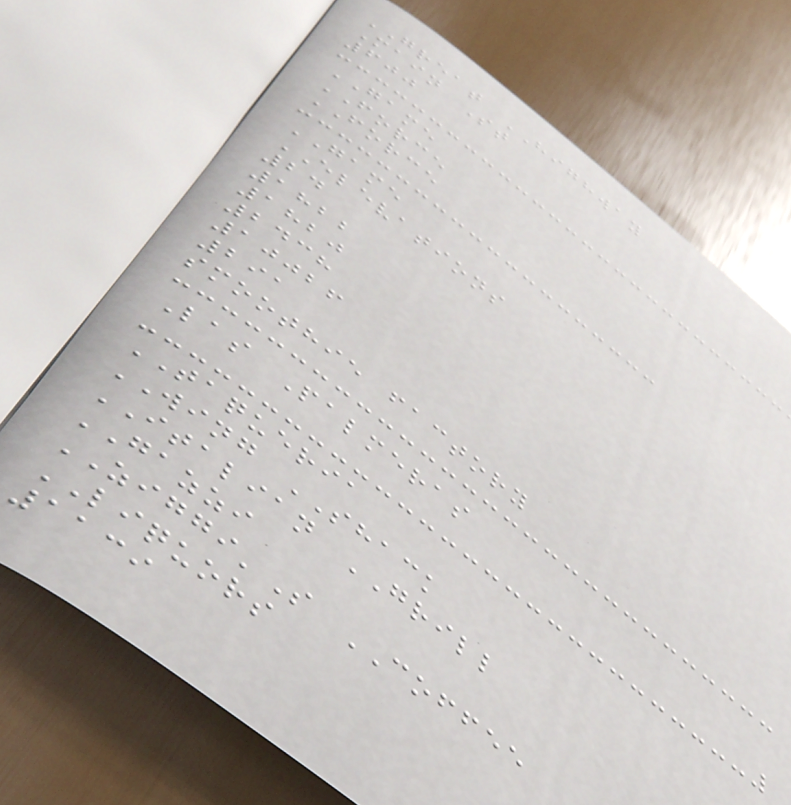GREAT HIGHWAY
Main St
600
GAME
FORCE
FORCE
GAME
ELEVATIONS
24
1822
1820
2438
10026
291
smoothie factory
Las Palmeras
TAQUERIA
WING SHACK
ITALIAN GRILL
GAZZI
ZIGGI'S COFFEE
LIQUORS
1139
